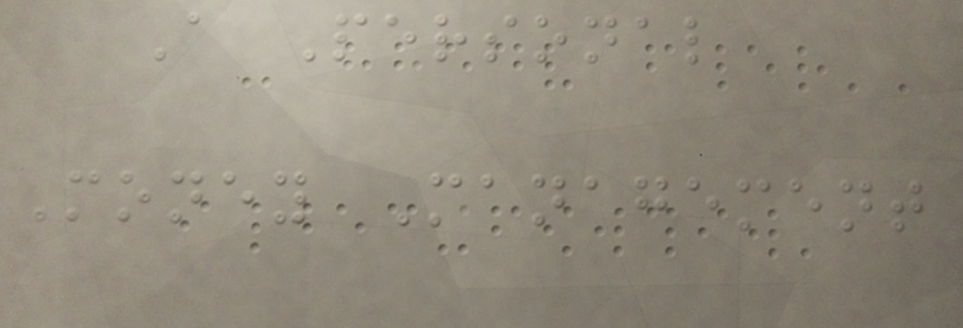A Personal
Money Management
